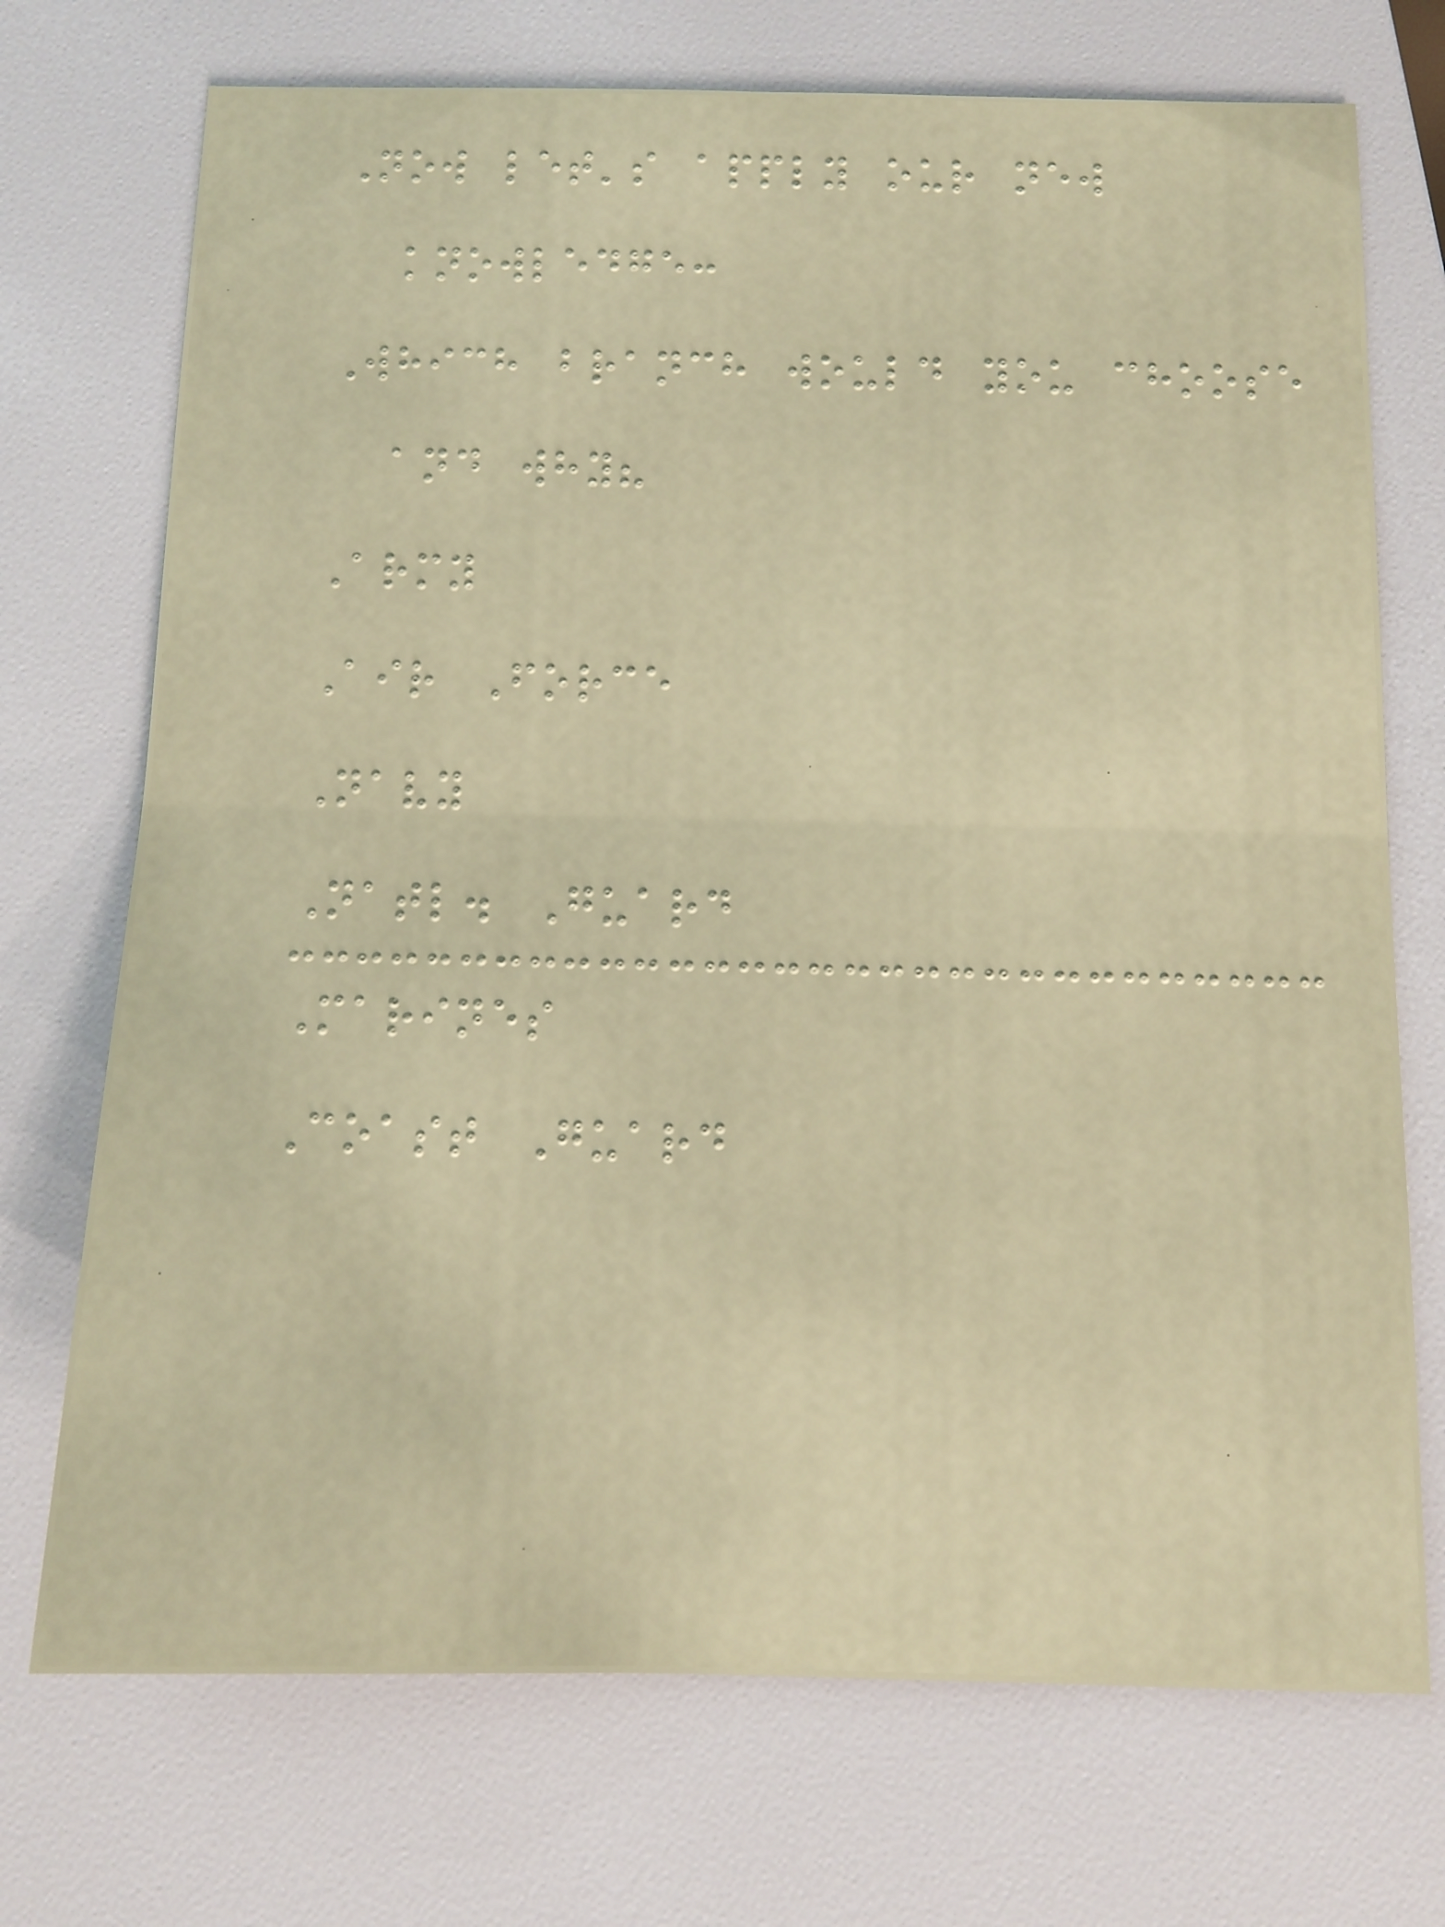Now let's apply our new
knowledge:
Which branch would you choose
and why?
Army
Air Force
Navy
Natl. Guard
Marines
Coast Guard
